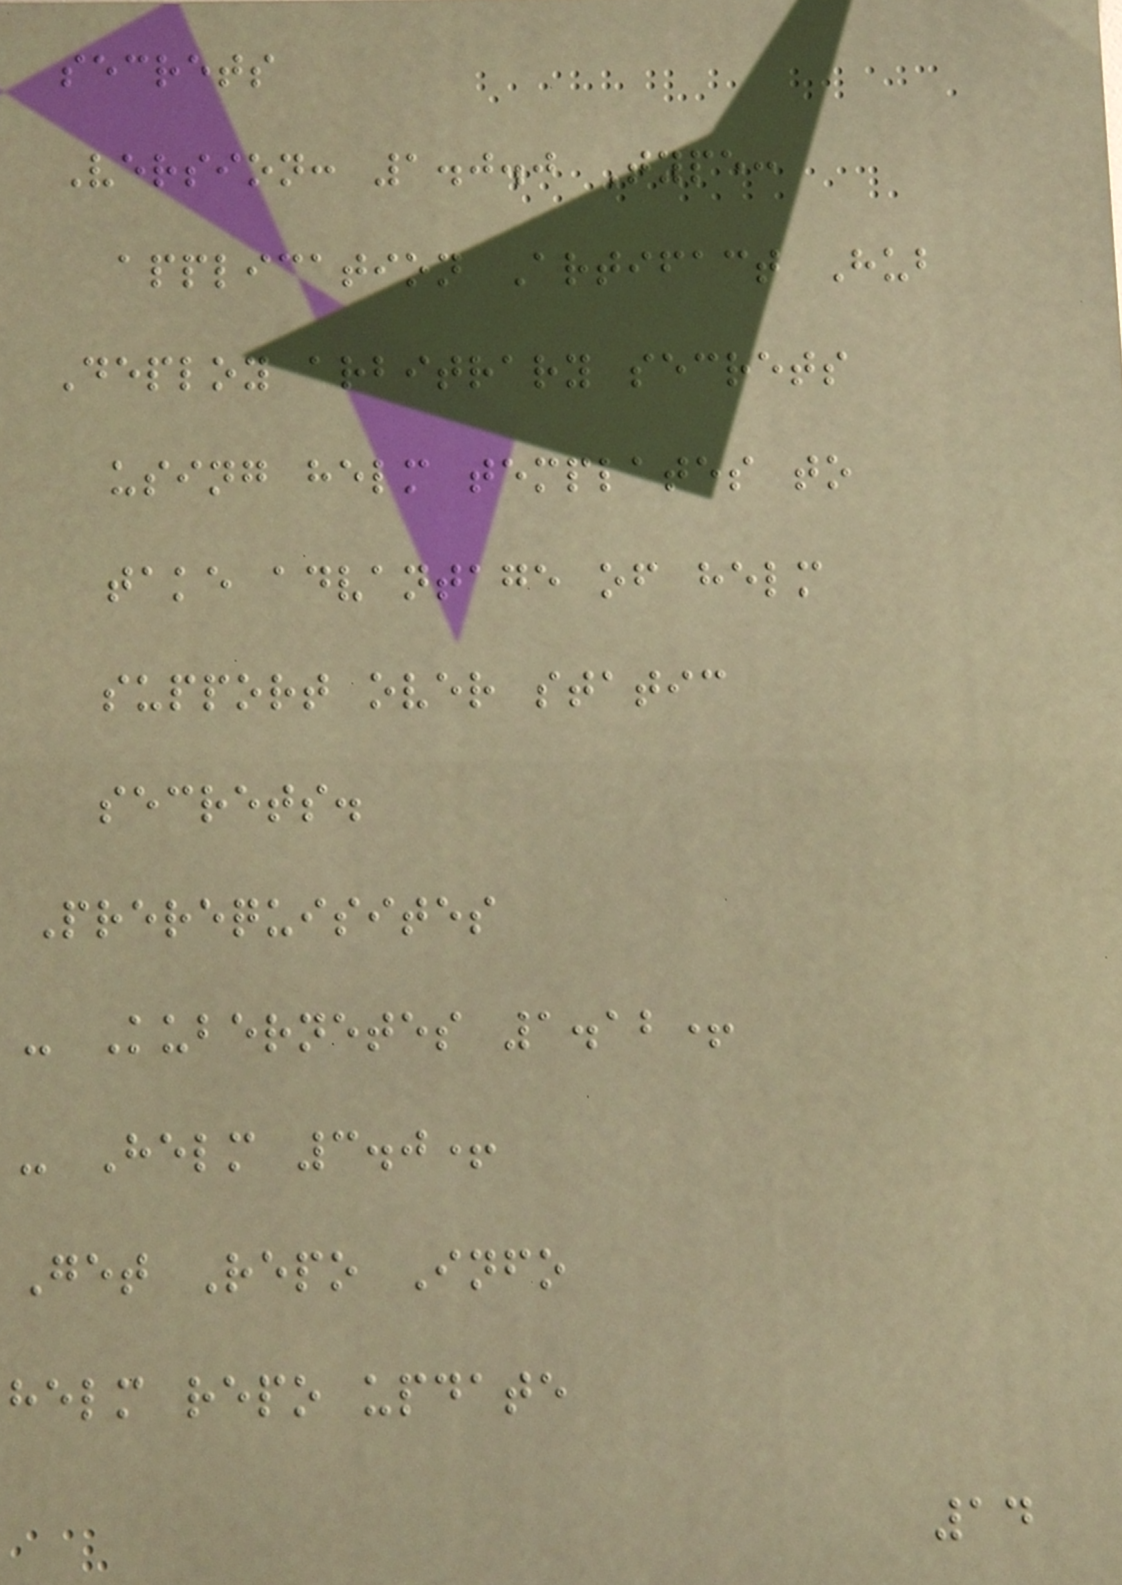secrets
Version: 1.0.0 Type:
application Artifact Hub
Deploy arbitrary secrets
using helm templates to
take advantage of helm
support over static
secrets.
Prerequisites
- Kubernetes 1.12+
- Helm 3.0+
Get Repo Info
helm repo update
14
